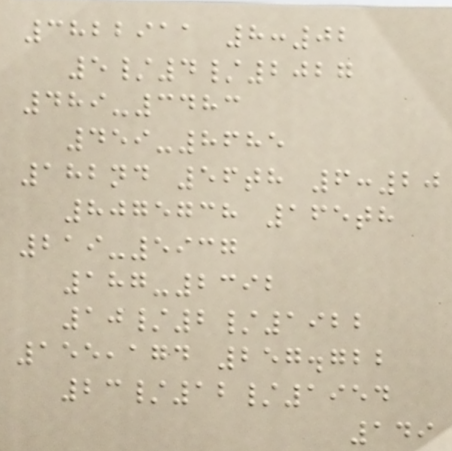3822911 8:02
5/4/2027
489-3483
459-8685
182nd 56th 6:20
8075738 165th
219-5937
187-2392
10/2/1922
155,174 257.722
23/12/1954
149
